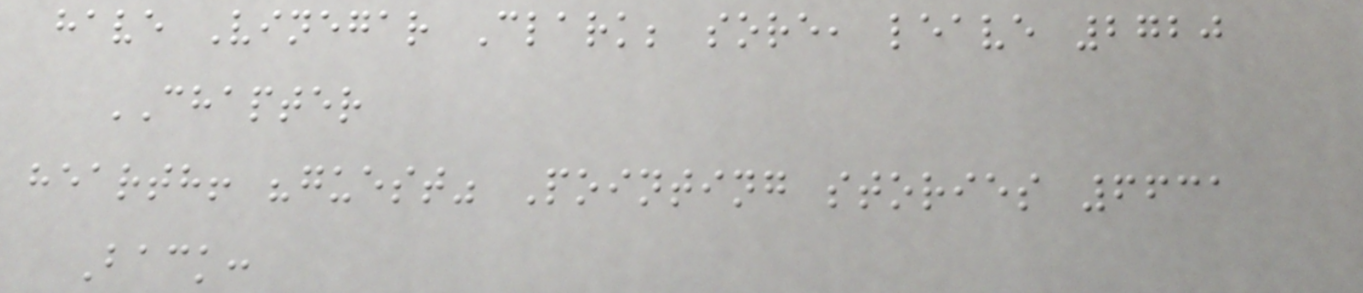have Vinegar Clark; sore, leave 2720
CHAPTER
hearth! "guest" Pointing stories 6631
Back:
